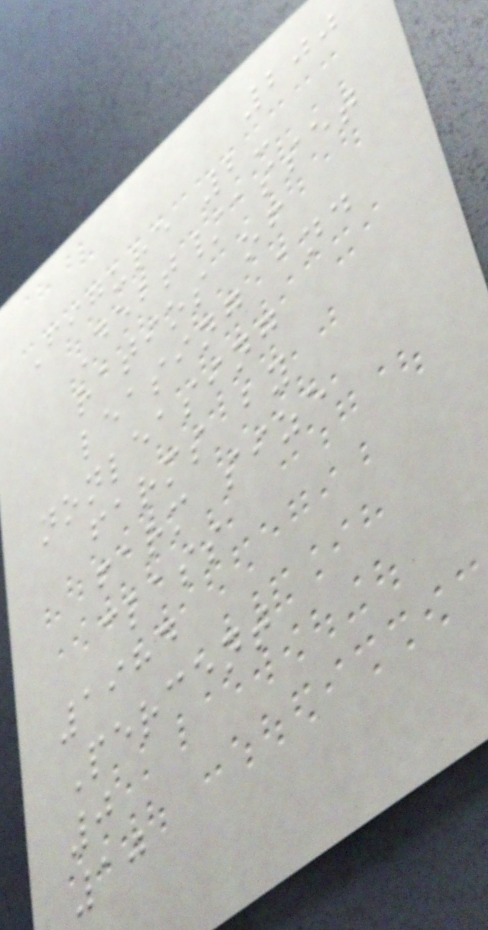200
Figure 2-
Debt/asset
ratios of
leasing and
nonleasing
farms by
farm size
class
1984
Percent
0
10
